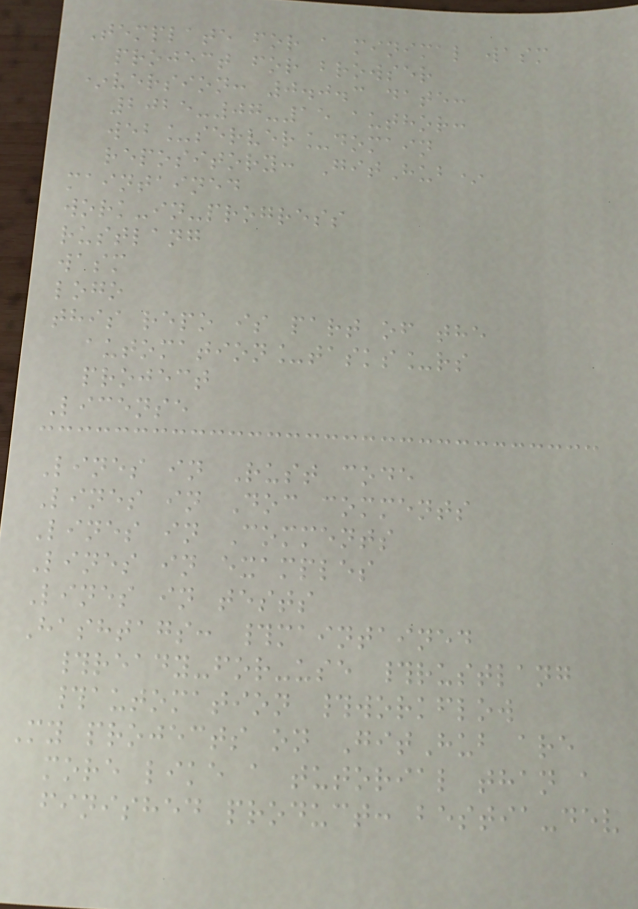Template for a minimal wasm
project for browser
*version: 0.0.3 date:
2025-07-15 author:
web_server_domain
repository: GitHub*
maintained
work-in-progress
rustlang
wasm
logo
this repo is part of the
automation_tasks_rs
project
License
Lines in Rust code
Lines in Doc comments
Lines in Comments
Lines in examples
Lines in tests
Hashtags: #maintained
#ready-for-use #rustlang
#automation #workflow
My projects on GitHub are
more like a tutorial than a
finished product: bestia-dev
